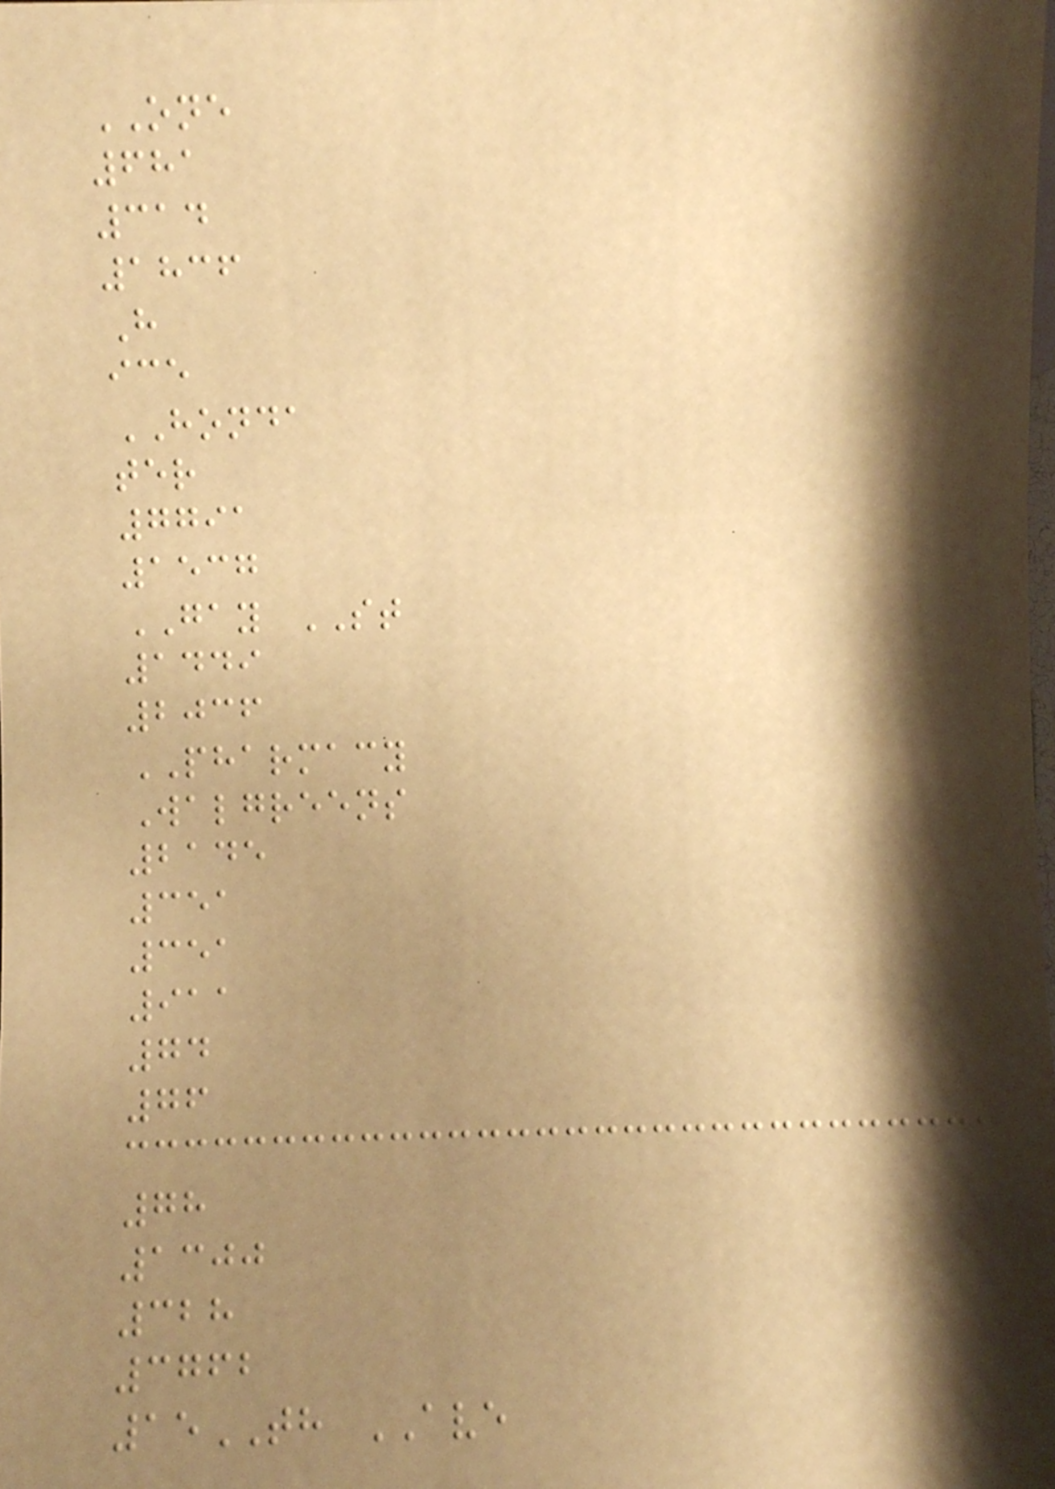ONE
681
314
1836
H
ice
HONDA
ter
7791
1537
GAY ST
1449
2036
PHARMACY
Walgreens
2145
351
351
911
74
76
78
1300
328
3762
15TH AVE
